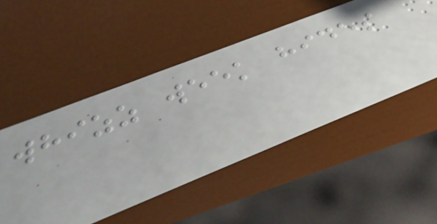whizz week hides
